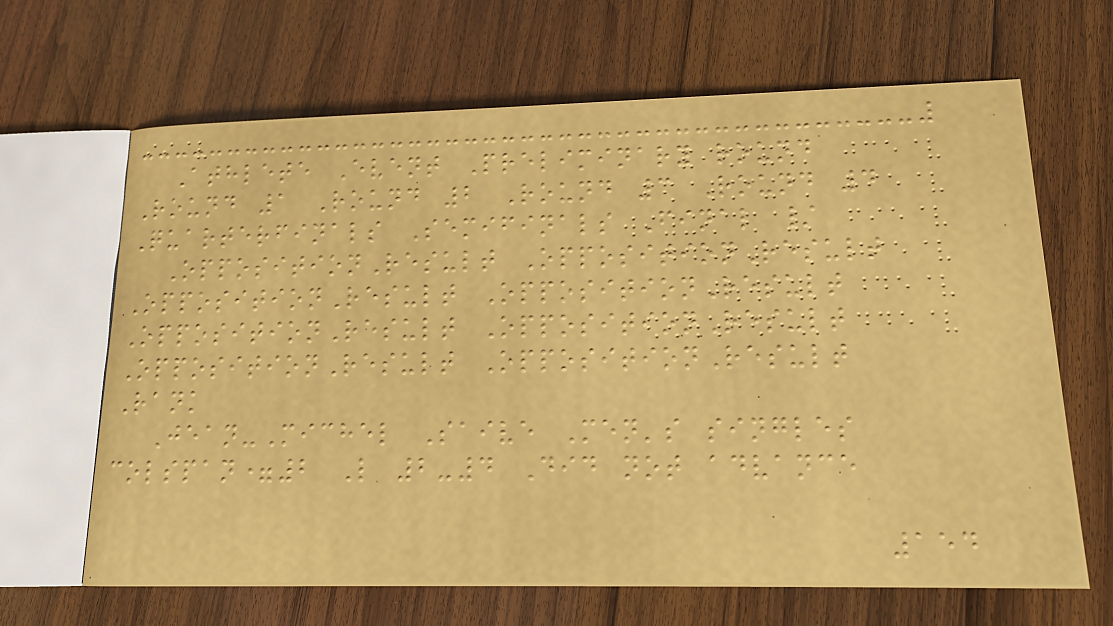Athlete Event Preliminary round
Round 1 Round 2 Round 3 Round 4
Quarterfinals Semifinals Final /
OppositionResult OppositionResult
OppositionResult OppositionResult
OppositionResult OppositionResult
OppositionResult OppositionResult
Rank
Jean-Michel Saive Men's singles
colspan=2 L 2-4 Did not advance
154
